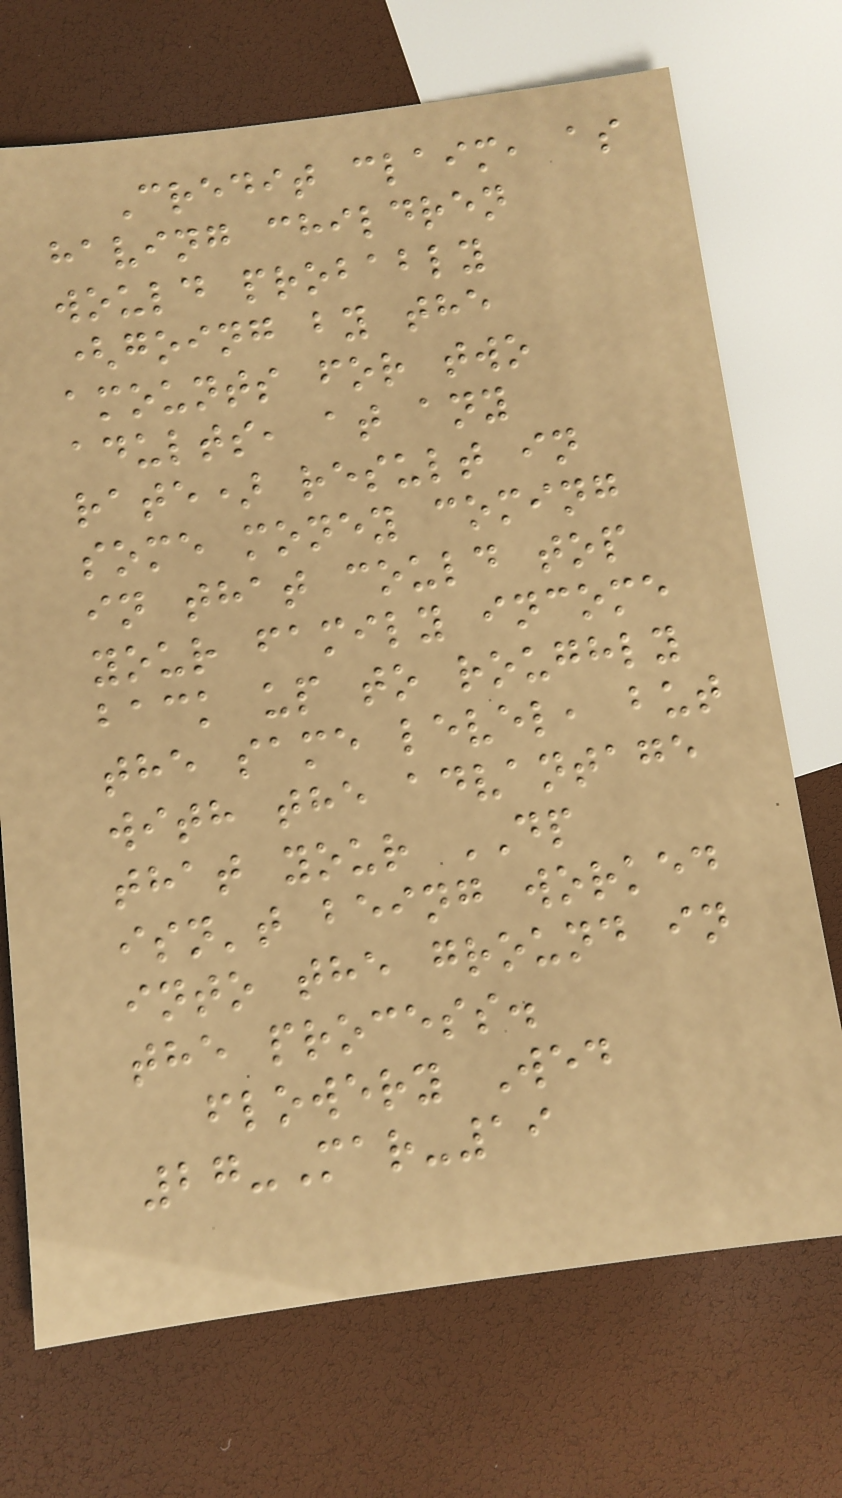Credit claim, as
having children
would probably
(going by the
amounts for two
adults, at any
rate) result in
some money coming
in that could top
your family income
back up to roughly
the same level, but
with the advantage
that your DP
isn't being worked
into the ground in
the process.
flowery Wed
27-Mar-19
